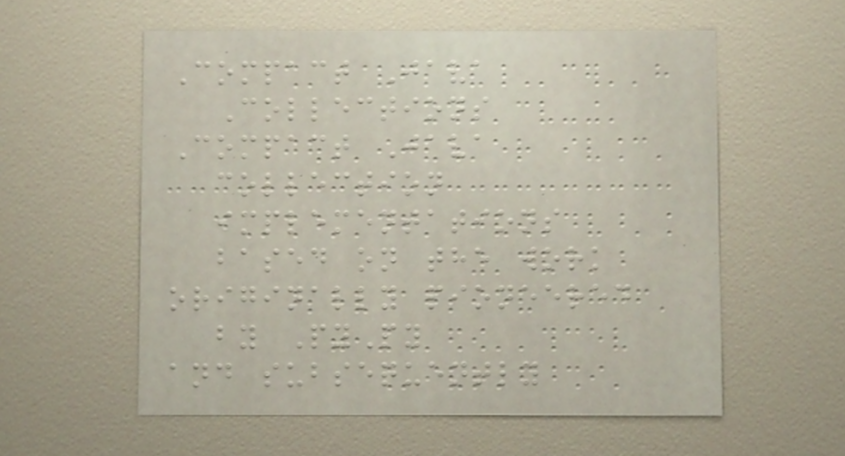Compact Java
Collections
Compact Java
collection
implementations
based on the work
originally pioneered
by PyPy
and subsequently
